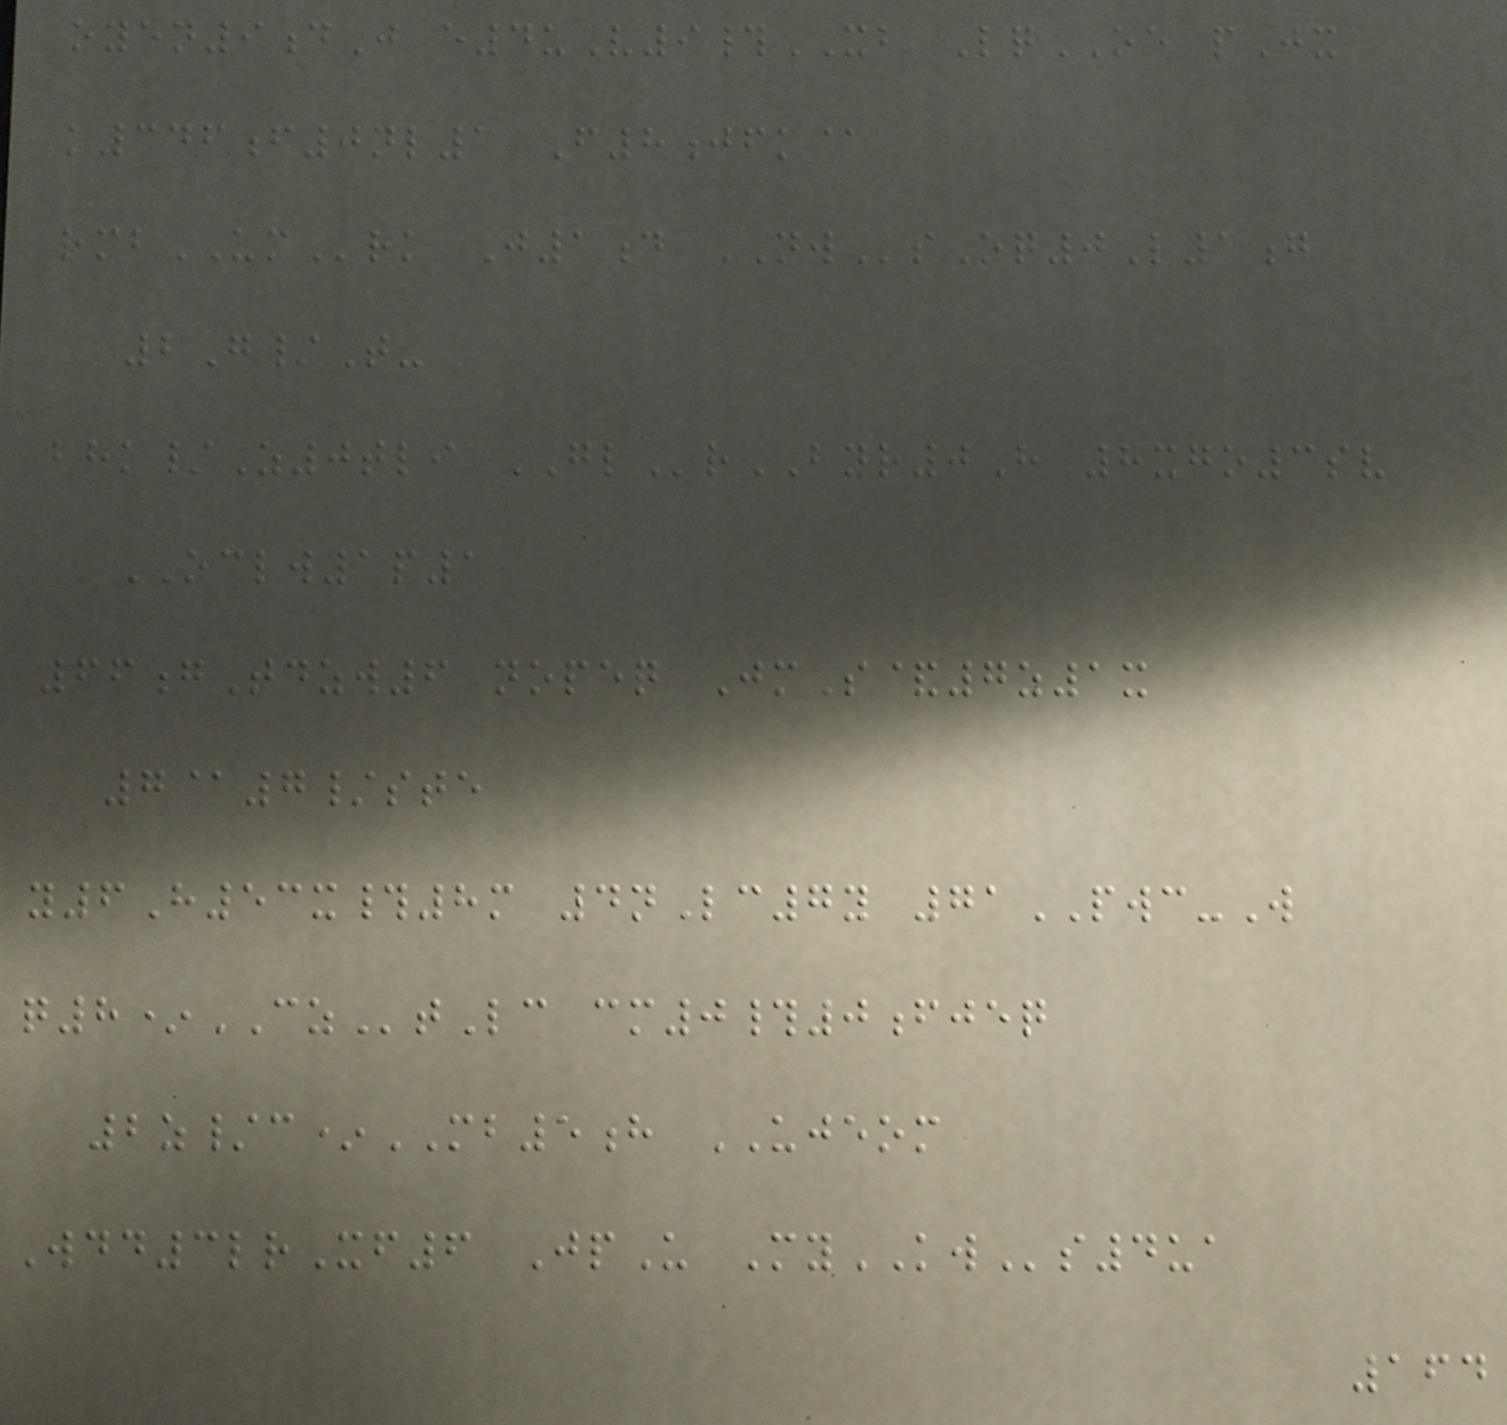oyen9dJ e4uV9#XB LqOE pJx
k346f0nl1 F8jfk@
rmbUMrk J1d NWsOq0L1g
2G/T-
bhk/Z0tli GLrBYR0H 8xgo3sv
OCLW1p1
66gTdzw6 nopeq JmS&7z1x
7@7/ste
y6H53x#8m 4nLc7y 71PWC-W
q8*CZtLc cm0#0fjeq
2z/c*MB5h UJEOM
Wdd3lrXf6 JpU MyKWs4ua
164
